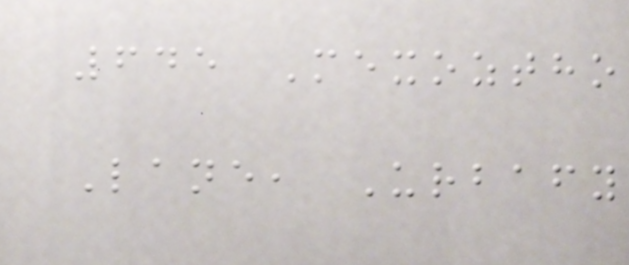645 Mexoztho
Lane, Urbafy
